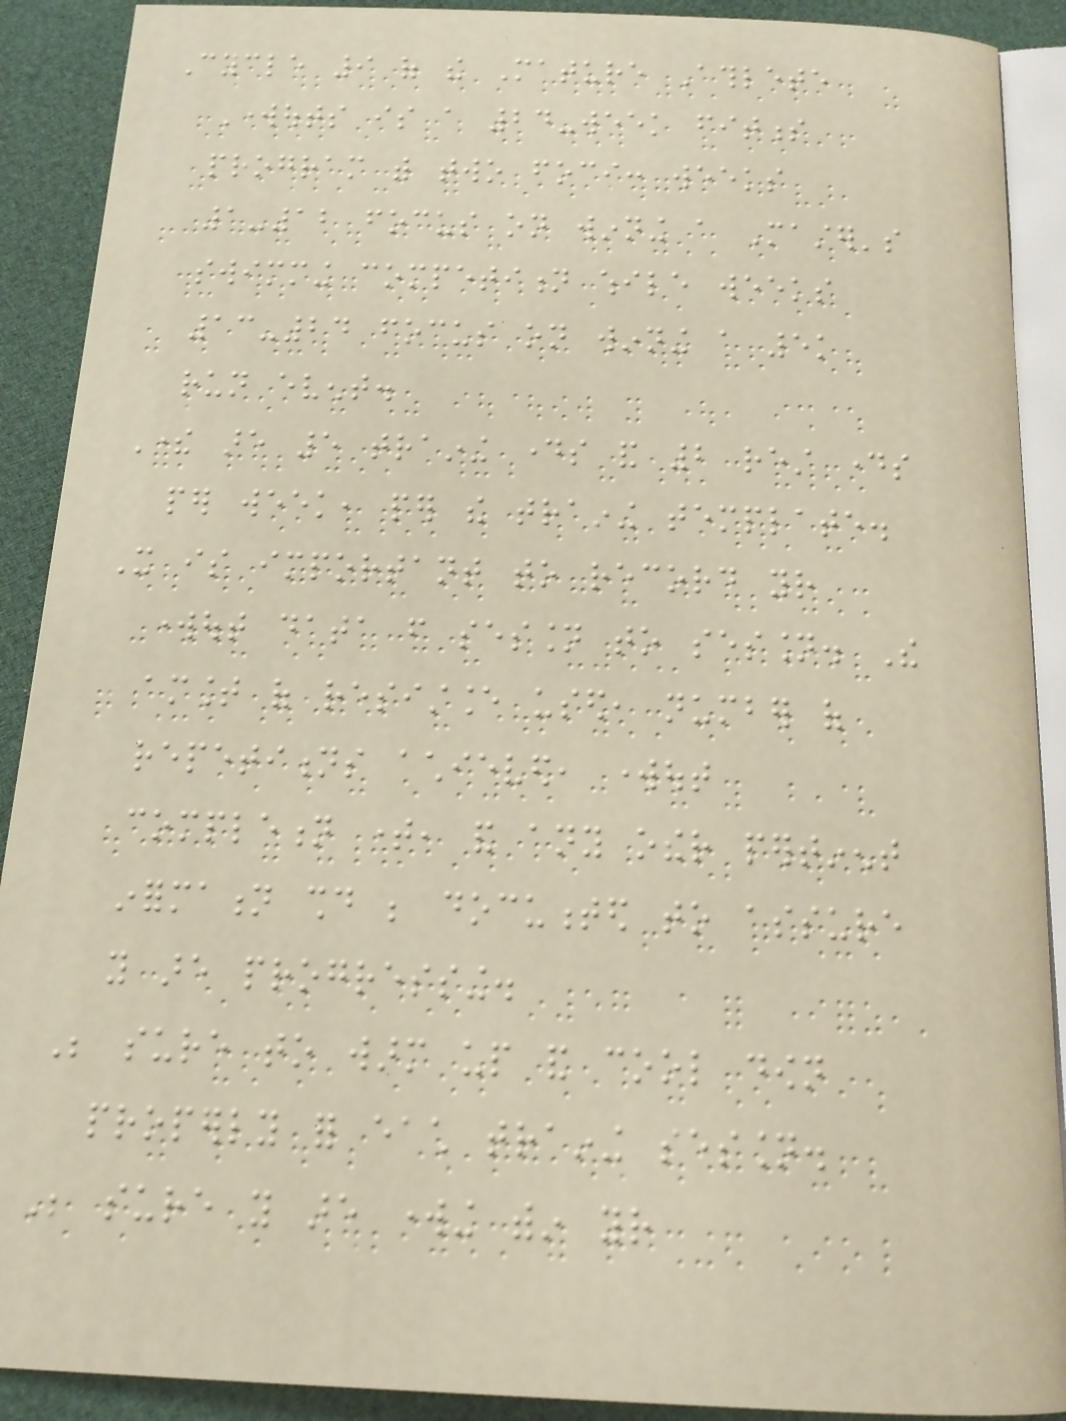Cycle 9 of the Mature Athlete
Workouts is a 24-week fitness
program with two foci: weeks
1-12 focus on winning a Master's
swimming competition while weeks
13-24 focus on winning a 5k
run event.
There are 5 training days and 2 rest days
per week, per the training template.
It is important to record your
workout data from session to session. The
amount of resistance used, number of
repetitions achieved, workout
completion time, and any other pertinent
information should be documented to assure
you are progressing.
Be sure to warm up and cool down
properly for each training session.
Be sure you are working within your
